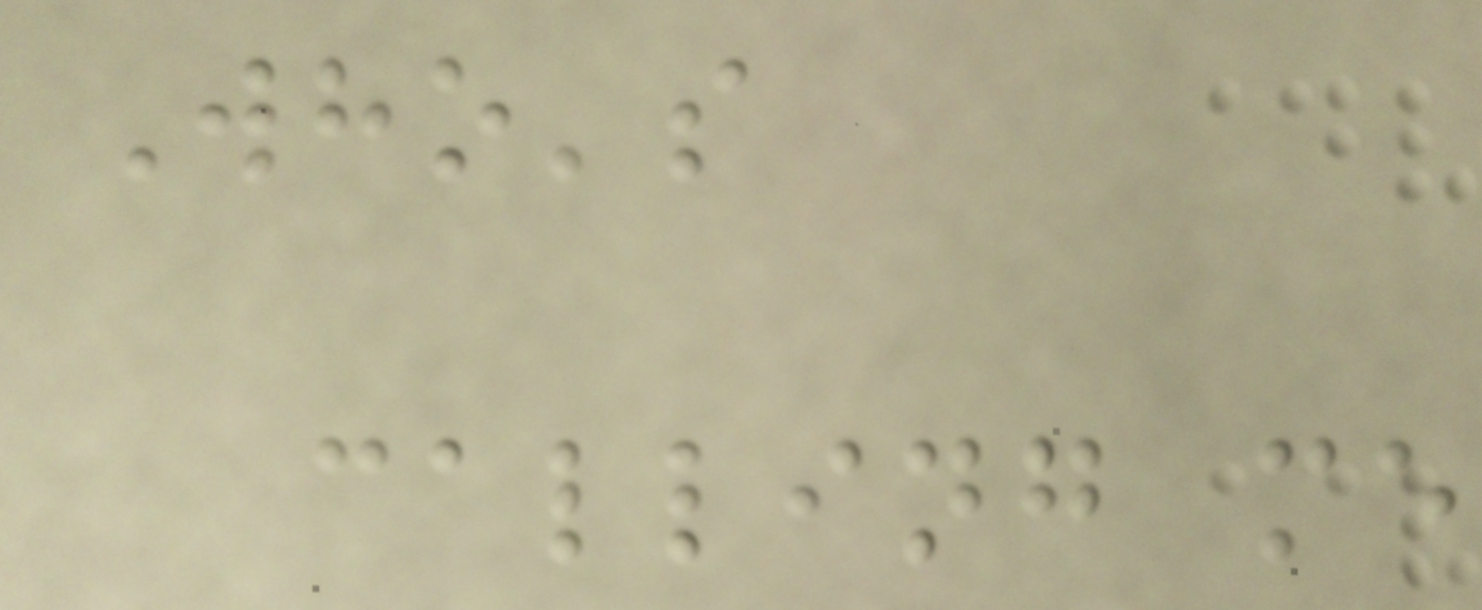Who's
calling me
